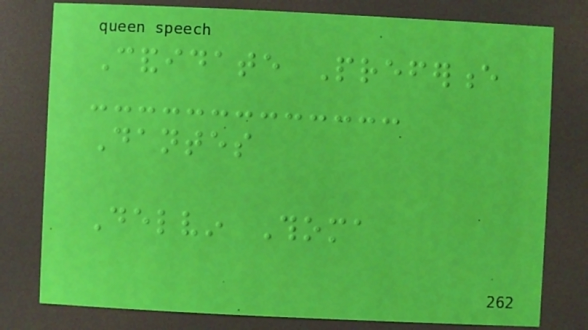Candidate Preference
Dantes
Delvin Thoma
